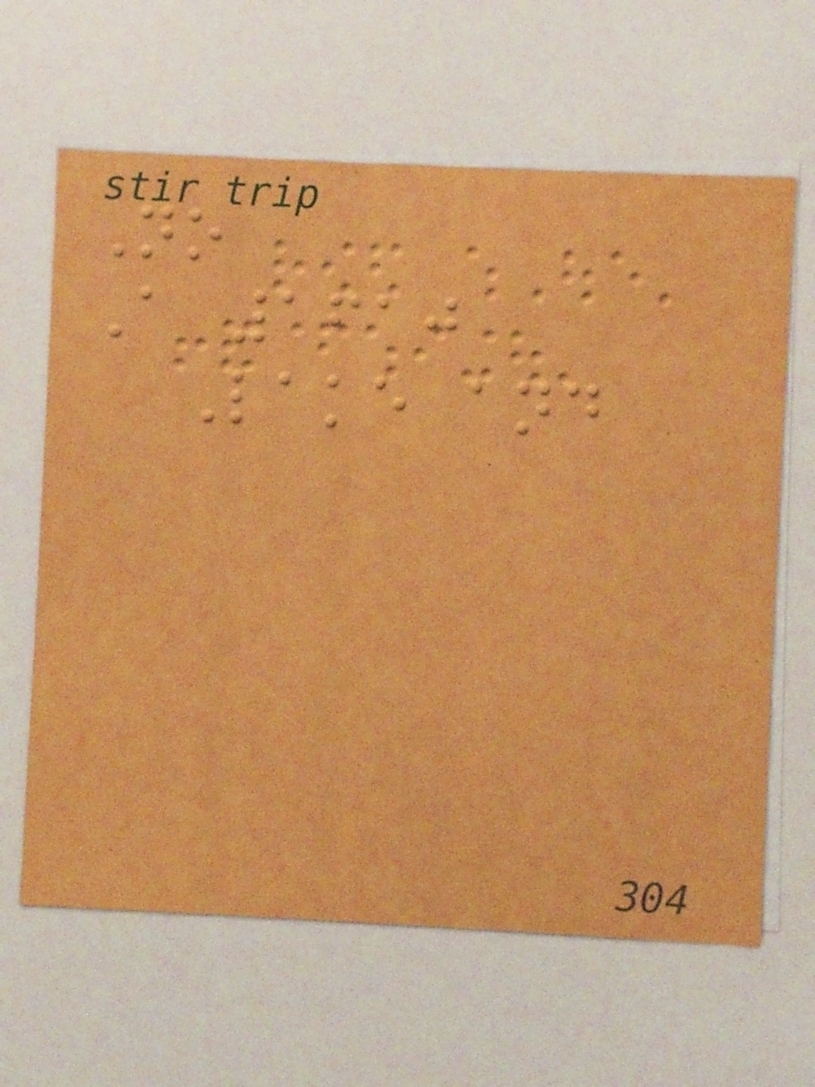No
A 1610
Lake and
